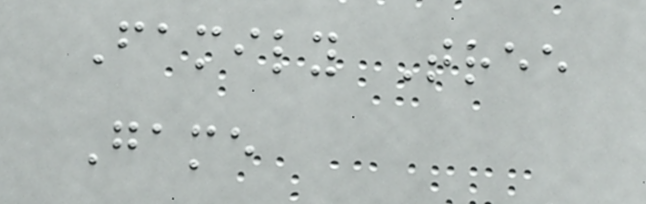Family Tree
Game
